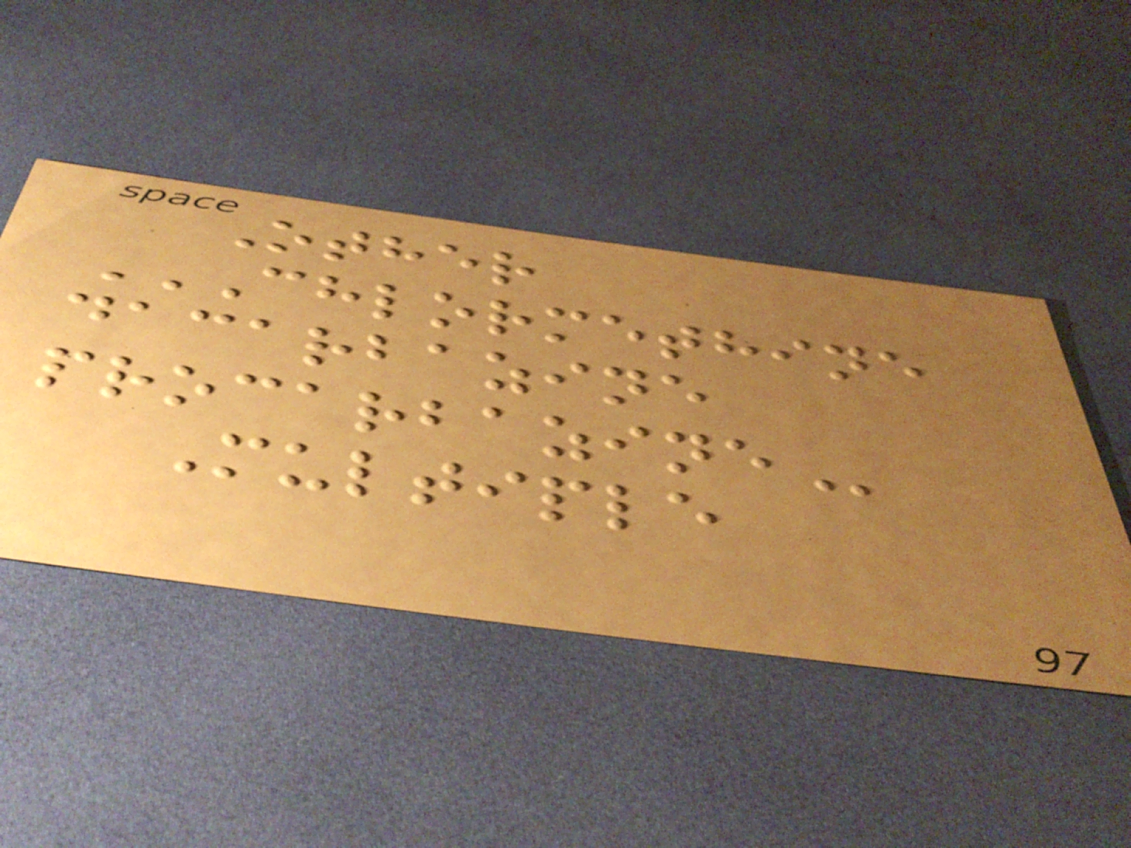Other
CHLORMETHINE
DACARBAZINE
PROCARBAZINE
Multiple
